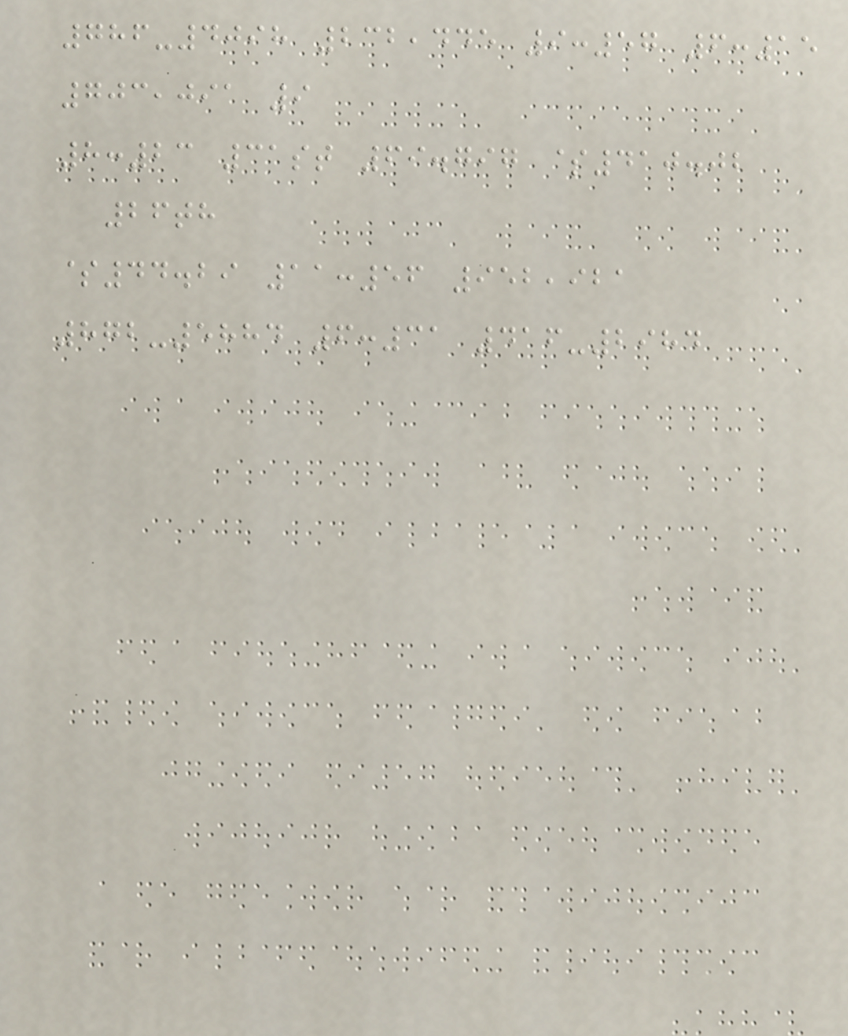786-4098 232,445 9:57 6:15
703,091 9
8:23 31st 69.797 $410.02
26th
$44.29 11:56 952,921
872-5884 6:31 416-2984
